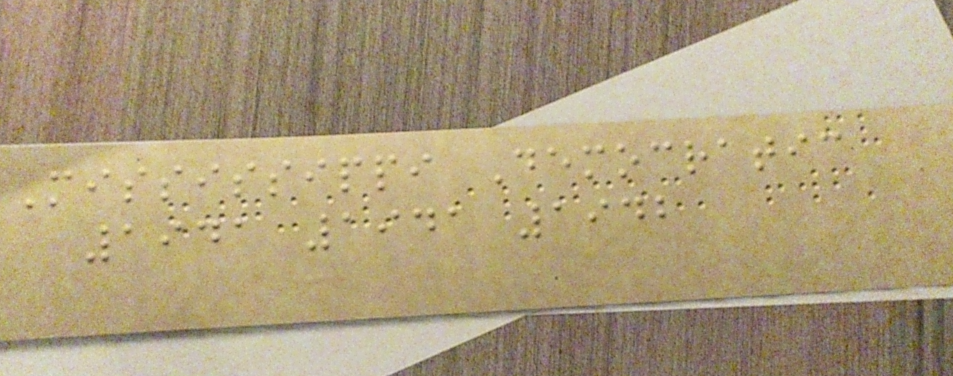Mississippi Democratic
1941 1941 1942
